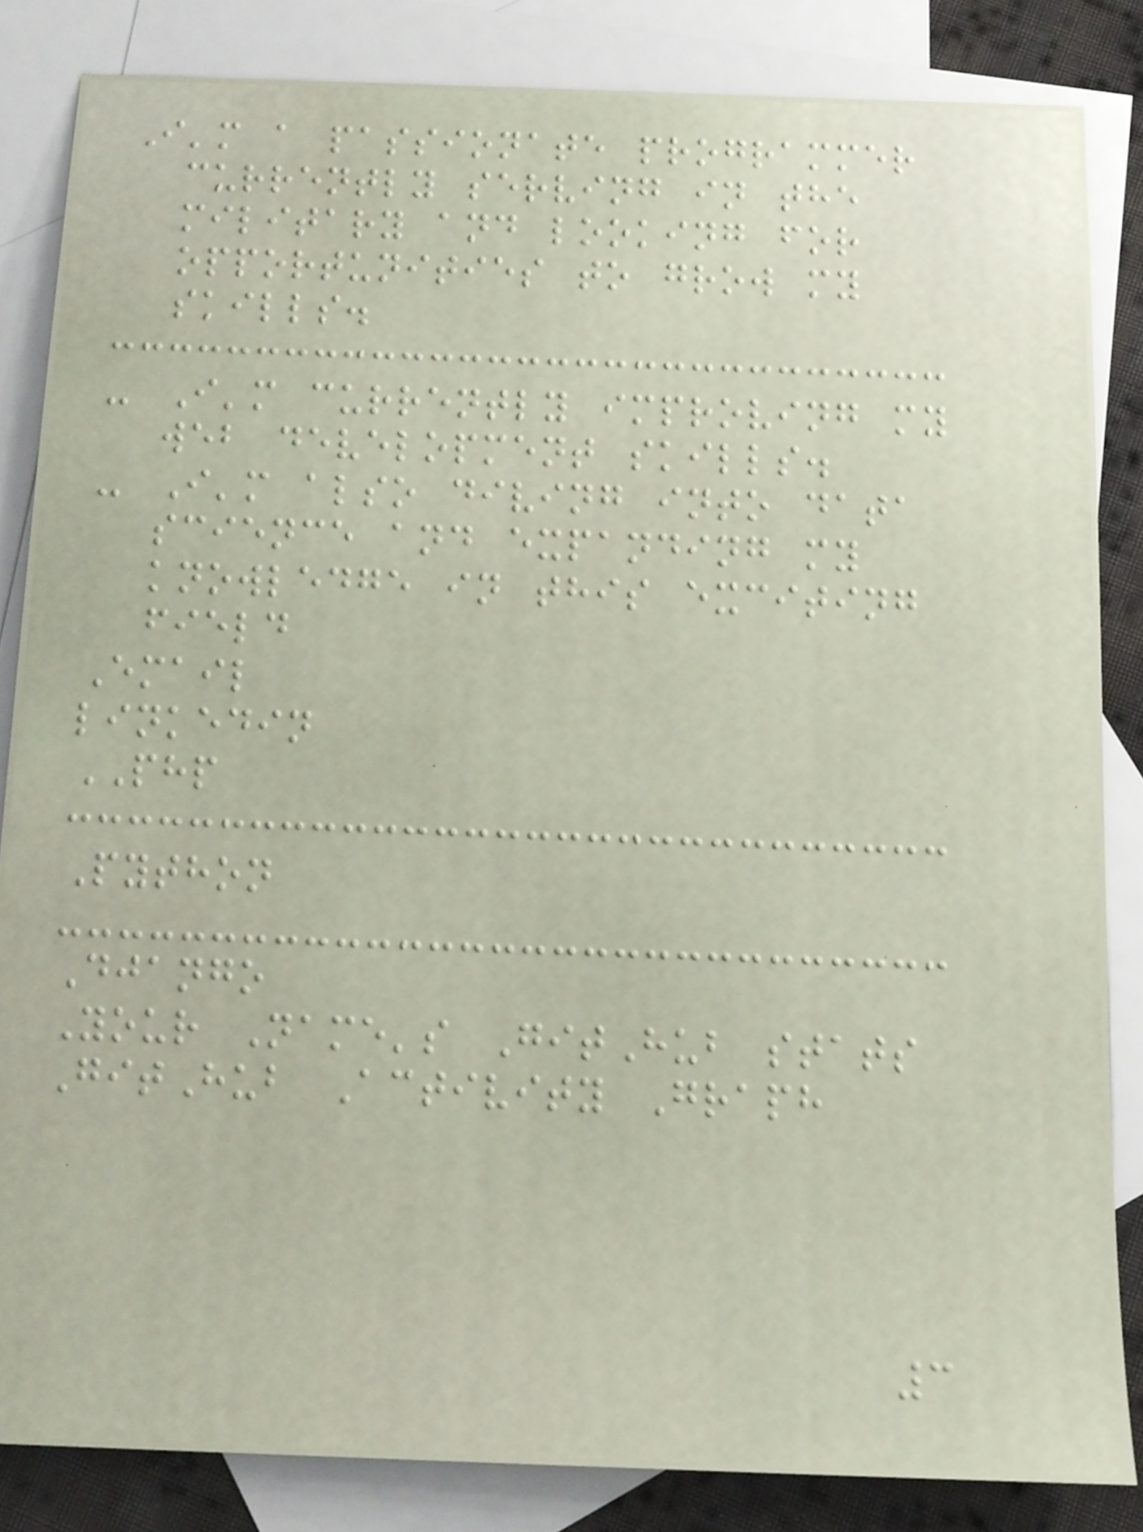I'm a passionate programmer
currently serving in the
military and looking for
opportunities to grow my
skills.
- I'm currently improving my
web development skills.
- I'm also diving into data
science and expanding my
knowledge in this exciting
field
Email
linkedin
PHP
Python
Django
Your Name's GitHub stats
GitHub Activity Graph
3
